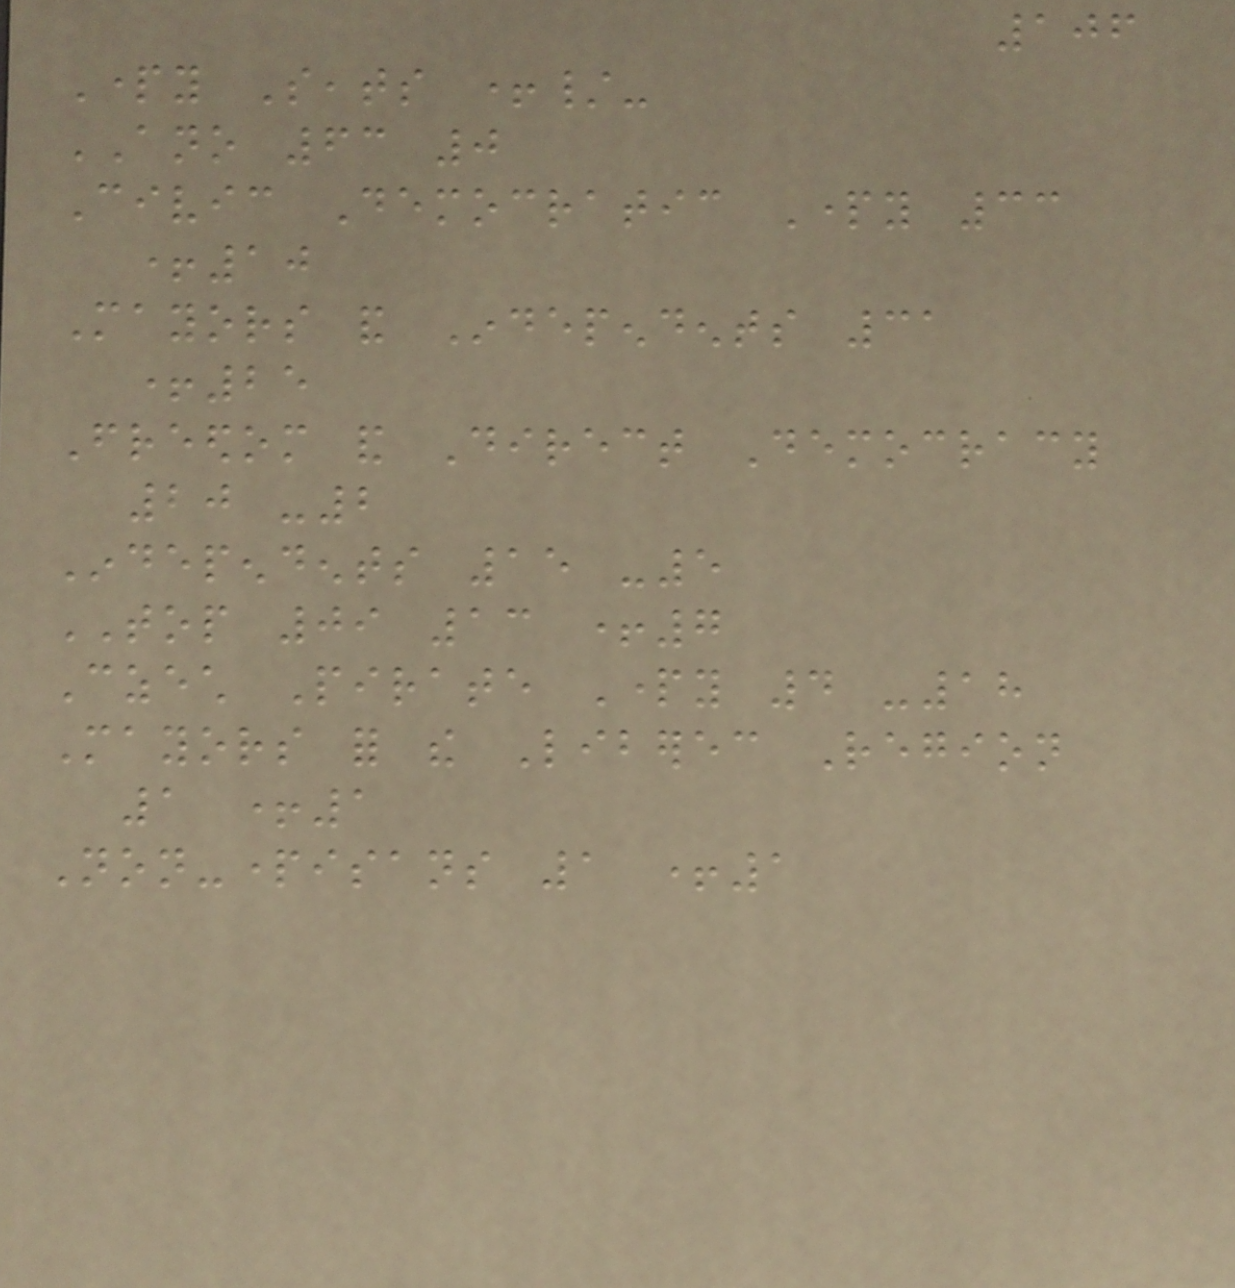106
Party Seats +/-
ANO 63 0
Civic Democratic Party 33
+10
Mayors and Independents 31
+25
Freedom and Direct Democracy
20 -2
Independents 15 -5
TOP 09 13 +7
Czech Pirate Party 4 -18
Mayors for the Liberec Region
1 +1
Non-partisans 1 +1
